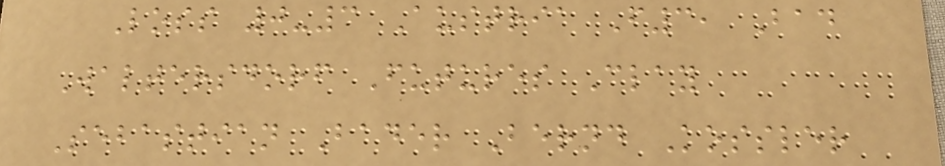Loss 0-3 Austria F3, Bad
Waltersdorf Futures Clay
Sebastian Bader Bernd Kossler
